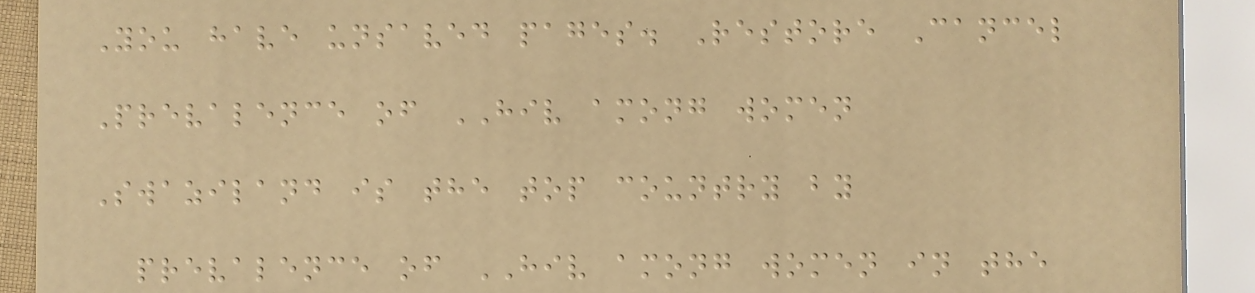You have unsaved pages. Restore Cancel
Prevalence of HIV among women
Swaziland is the top country by
prevalence of HIV among women in the
